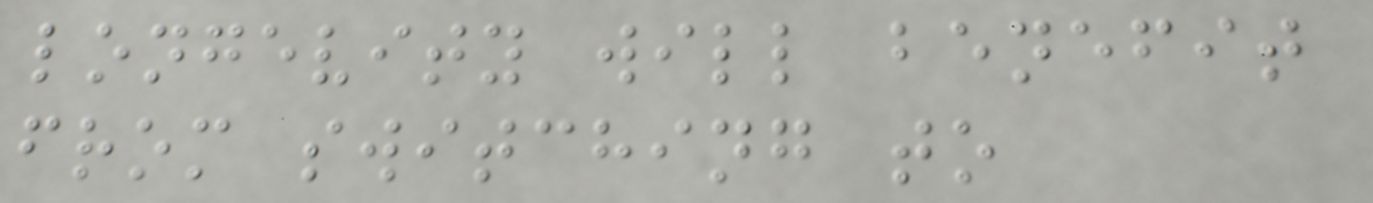longevity will benefit
from switching to
